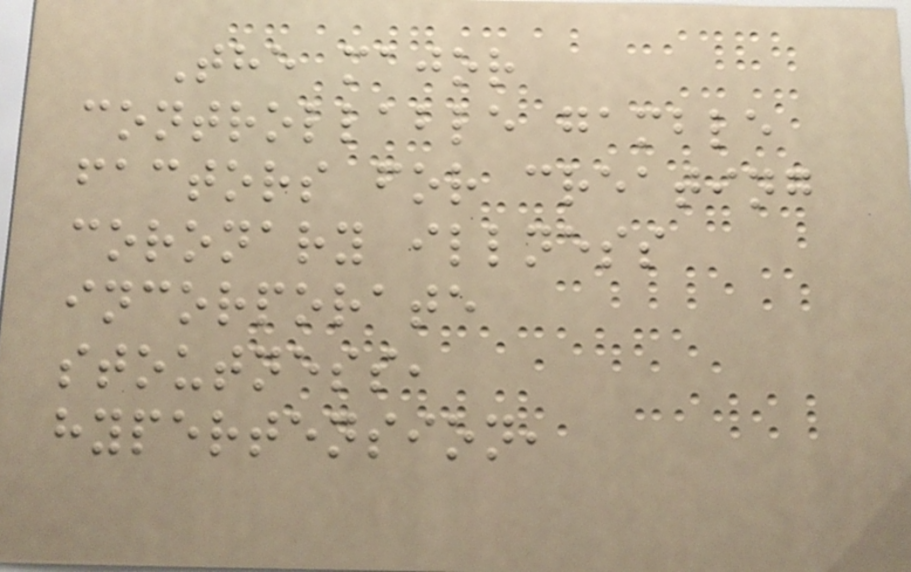The major
controllable gamble
factors for creating
coronary illness
incorporate
stoutness,
hypertension,
